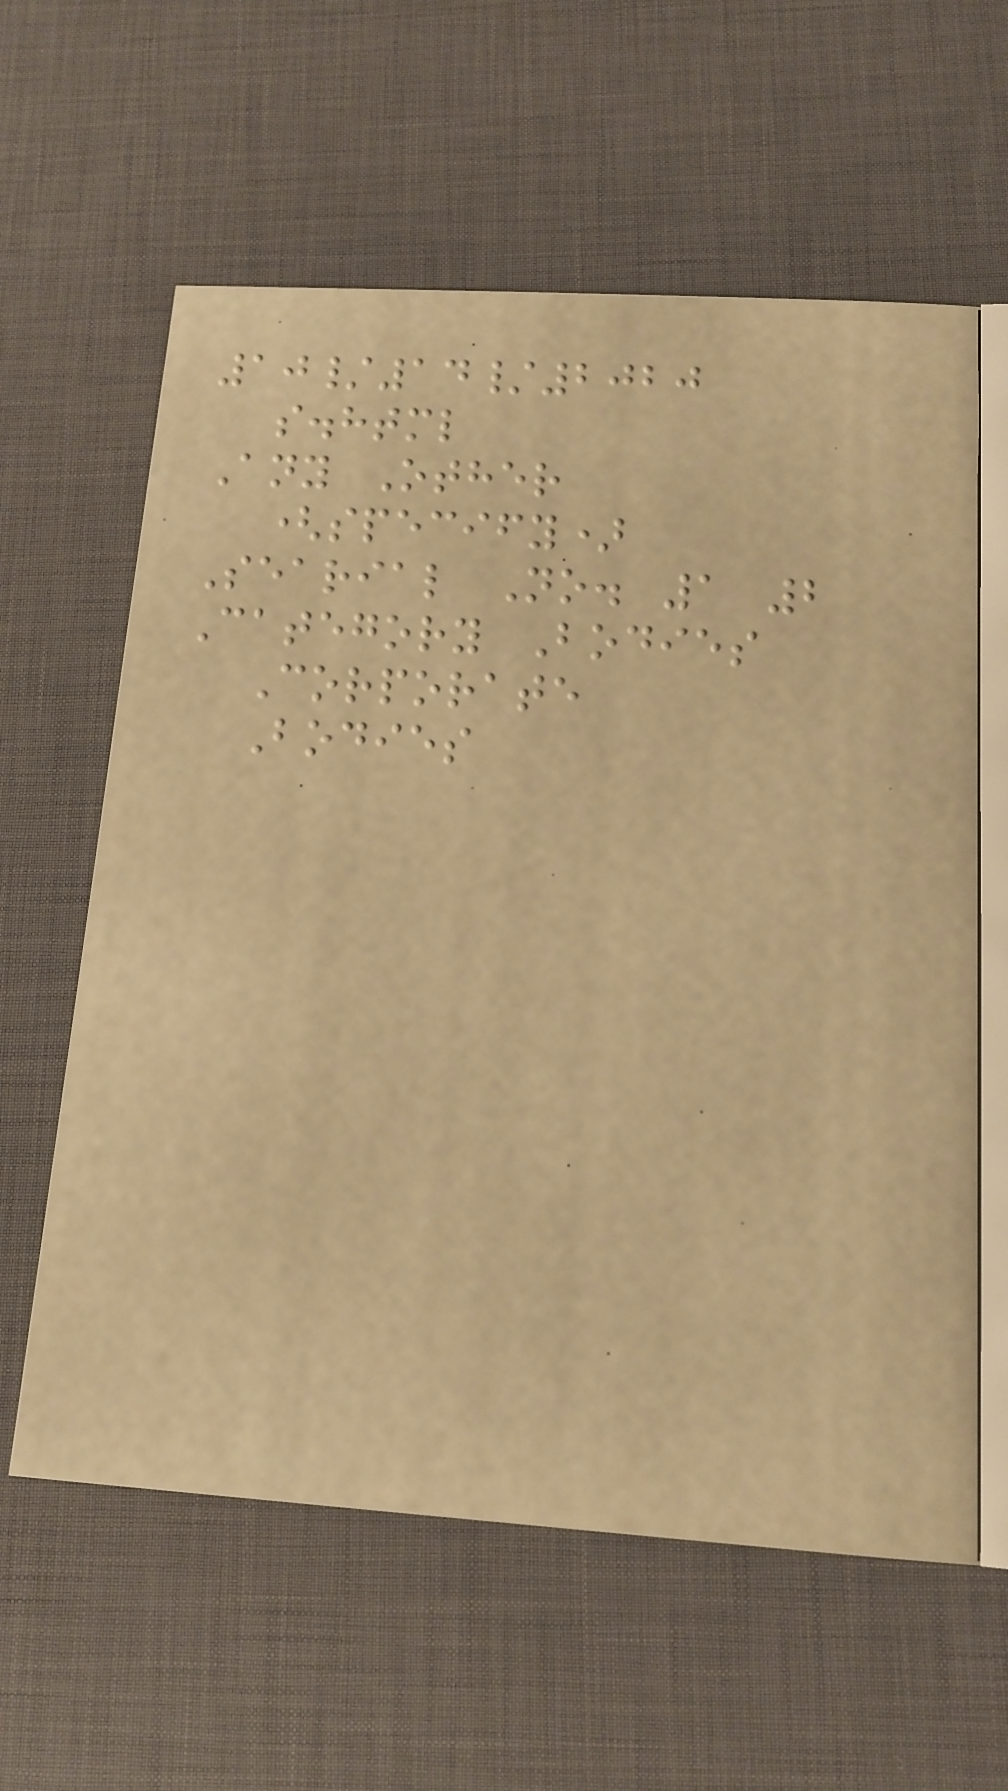10/14/2020
s.html
Any Other
(specify)
Searial No. 1 2
Category Bodies
Corporate
Bodies
